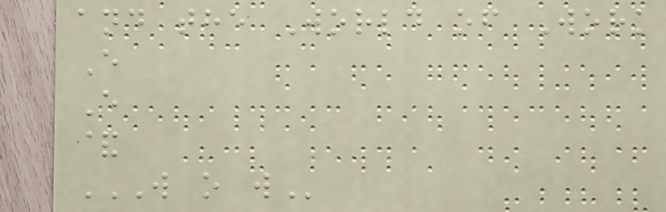and the World of Work
E
E
&
W O W
